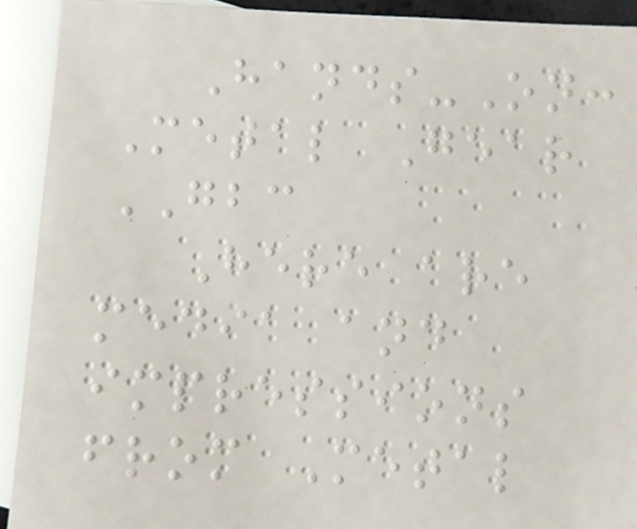Hands-On:
Metal Gear
GBC
Here are
media and
impressions
from Metal
